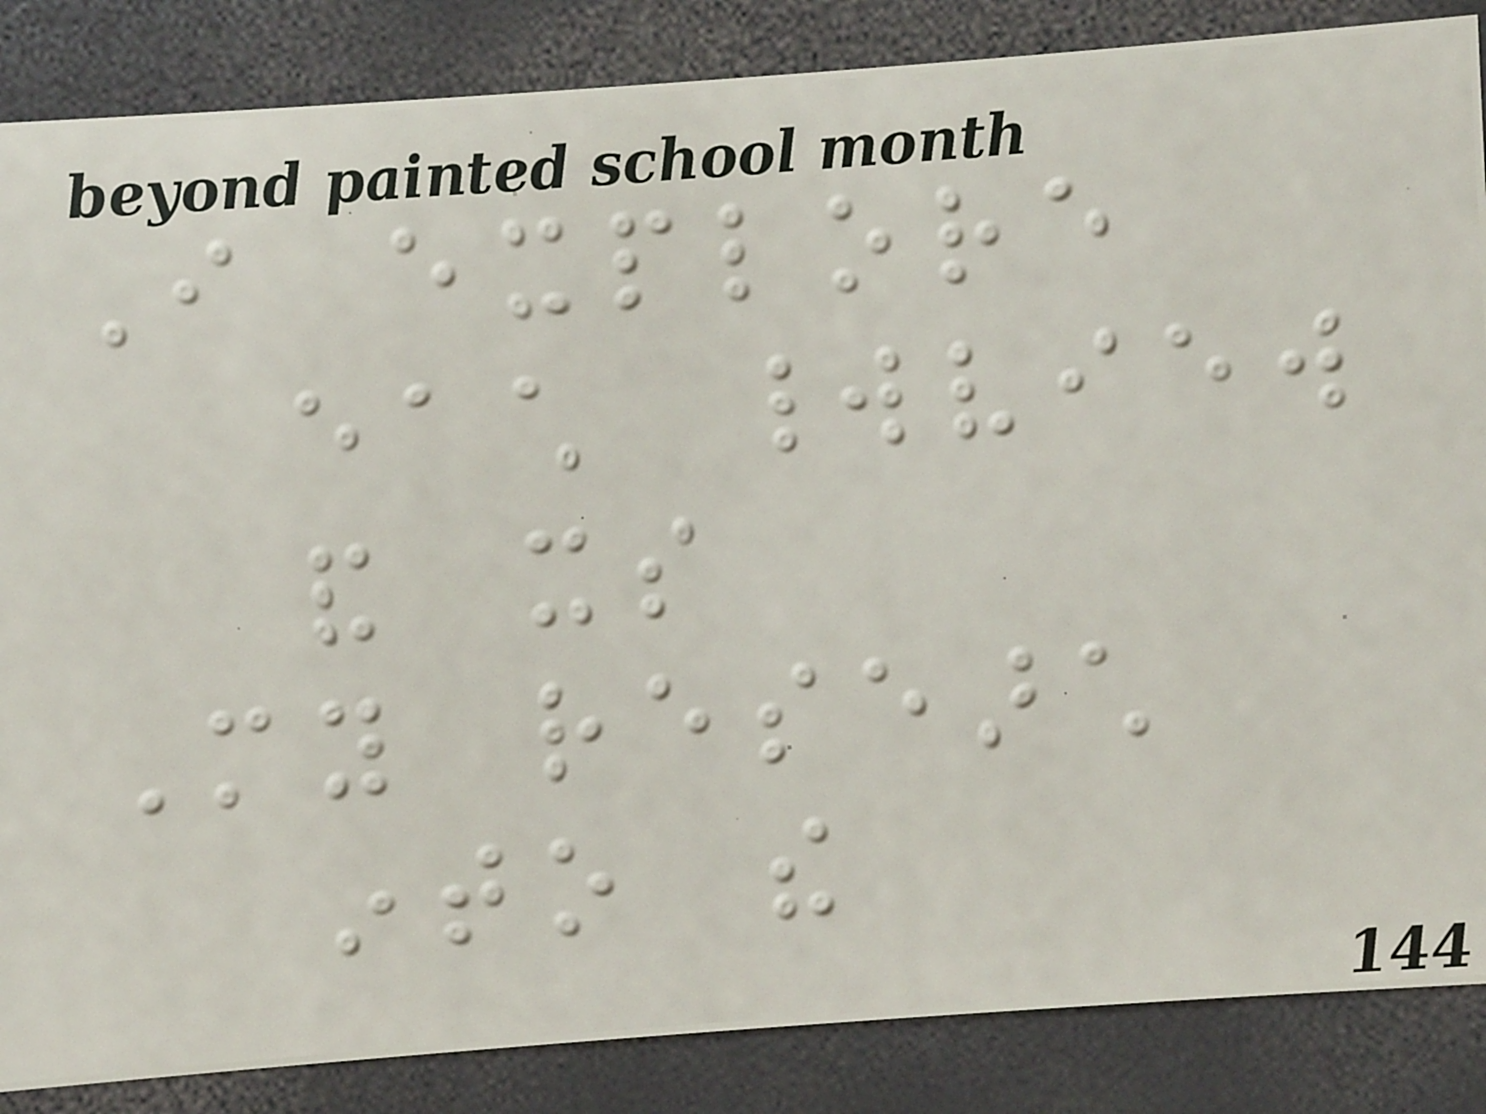I explore
each worldview
and its
My research
into the
